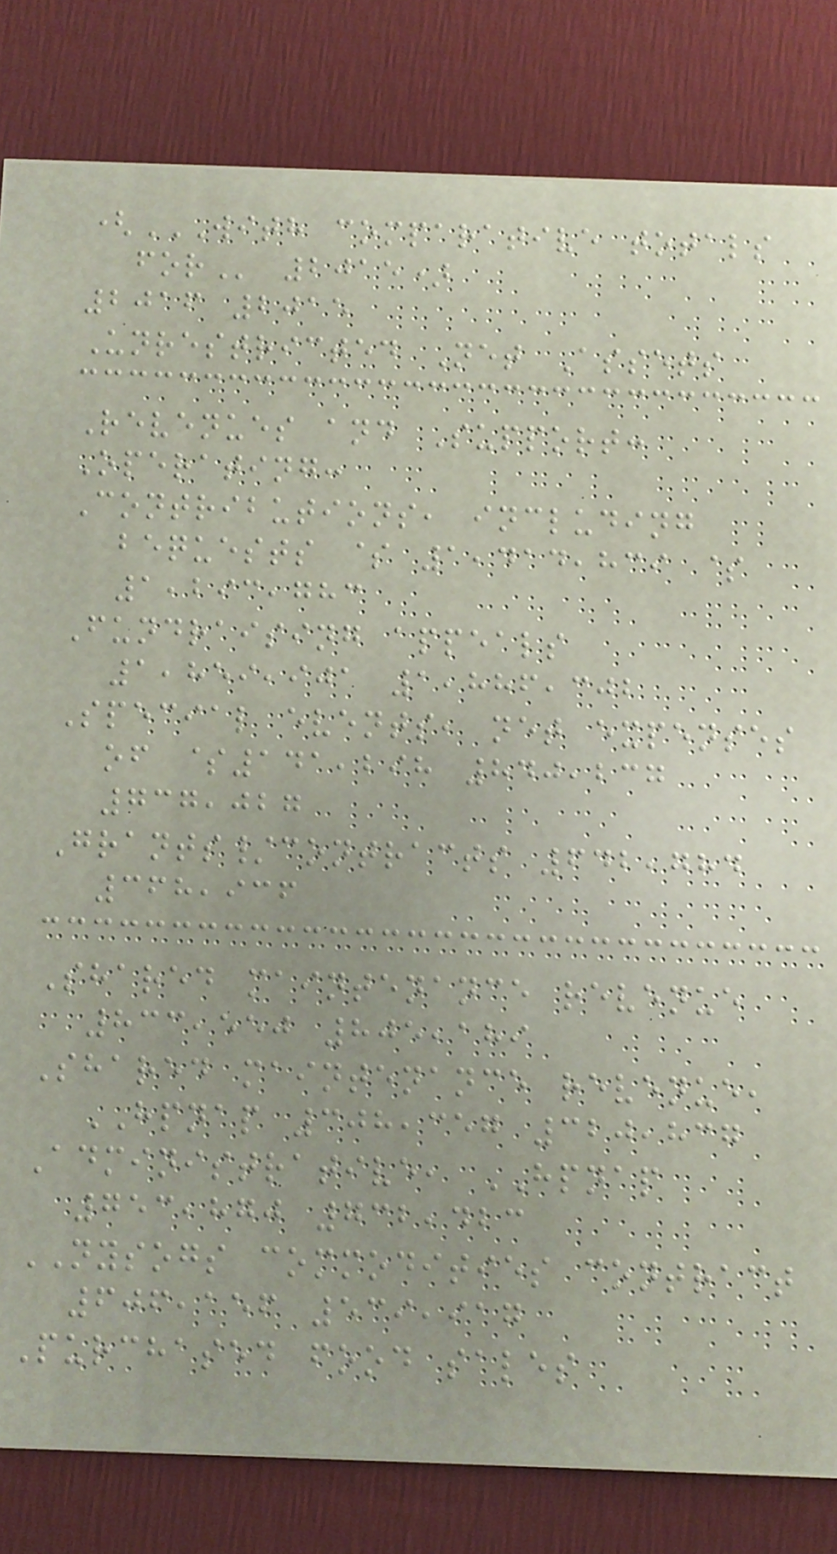(WITH COMPARATIVE TOTALS
FOR 2015)
2016 2015
Unrestricted Net Assets
Revenues and Support:
Operating:
Contributions, including
bequests $ 1,414,839 $
1,293,783
Fundraising appeals
1,859,901 1,886,302
Special events, net expenses
of $141,298 840,237
737,027
Grants/contracts 642,784
368,936
Shared maintenance revenue
833,550 805,189
Shared maintenance revenue,
HPNAP 308,357 320,837
Administrative, HPNAP
753,870 732,423
NYSOGS commodities contract
606,156 539,917
Purchased food sales
